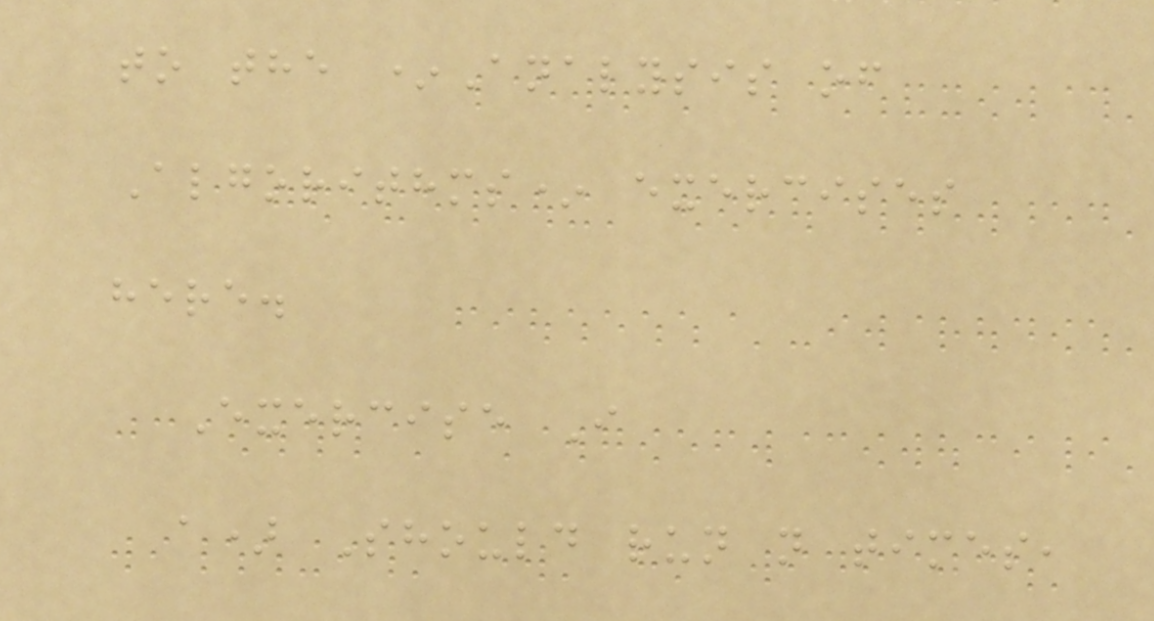to the *Analysis of
Algorithms* exercises
here.
Exercise I
a) Should run n times,
